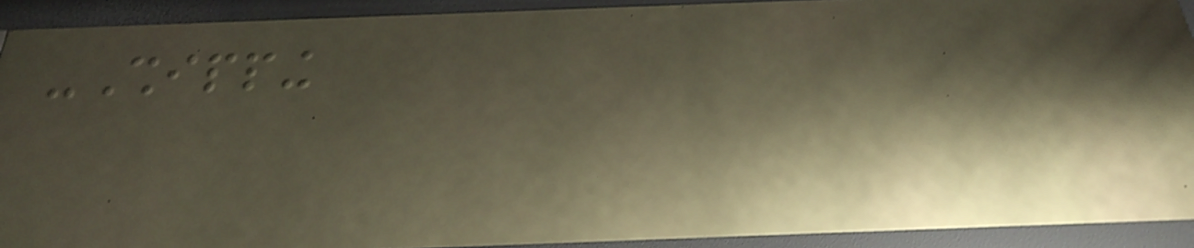-Shipping
